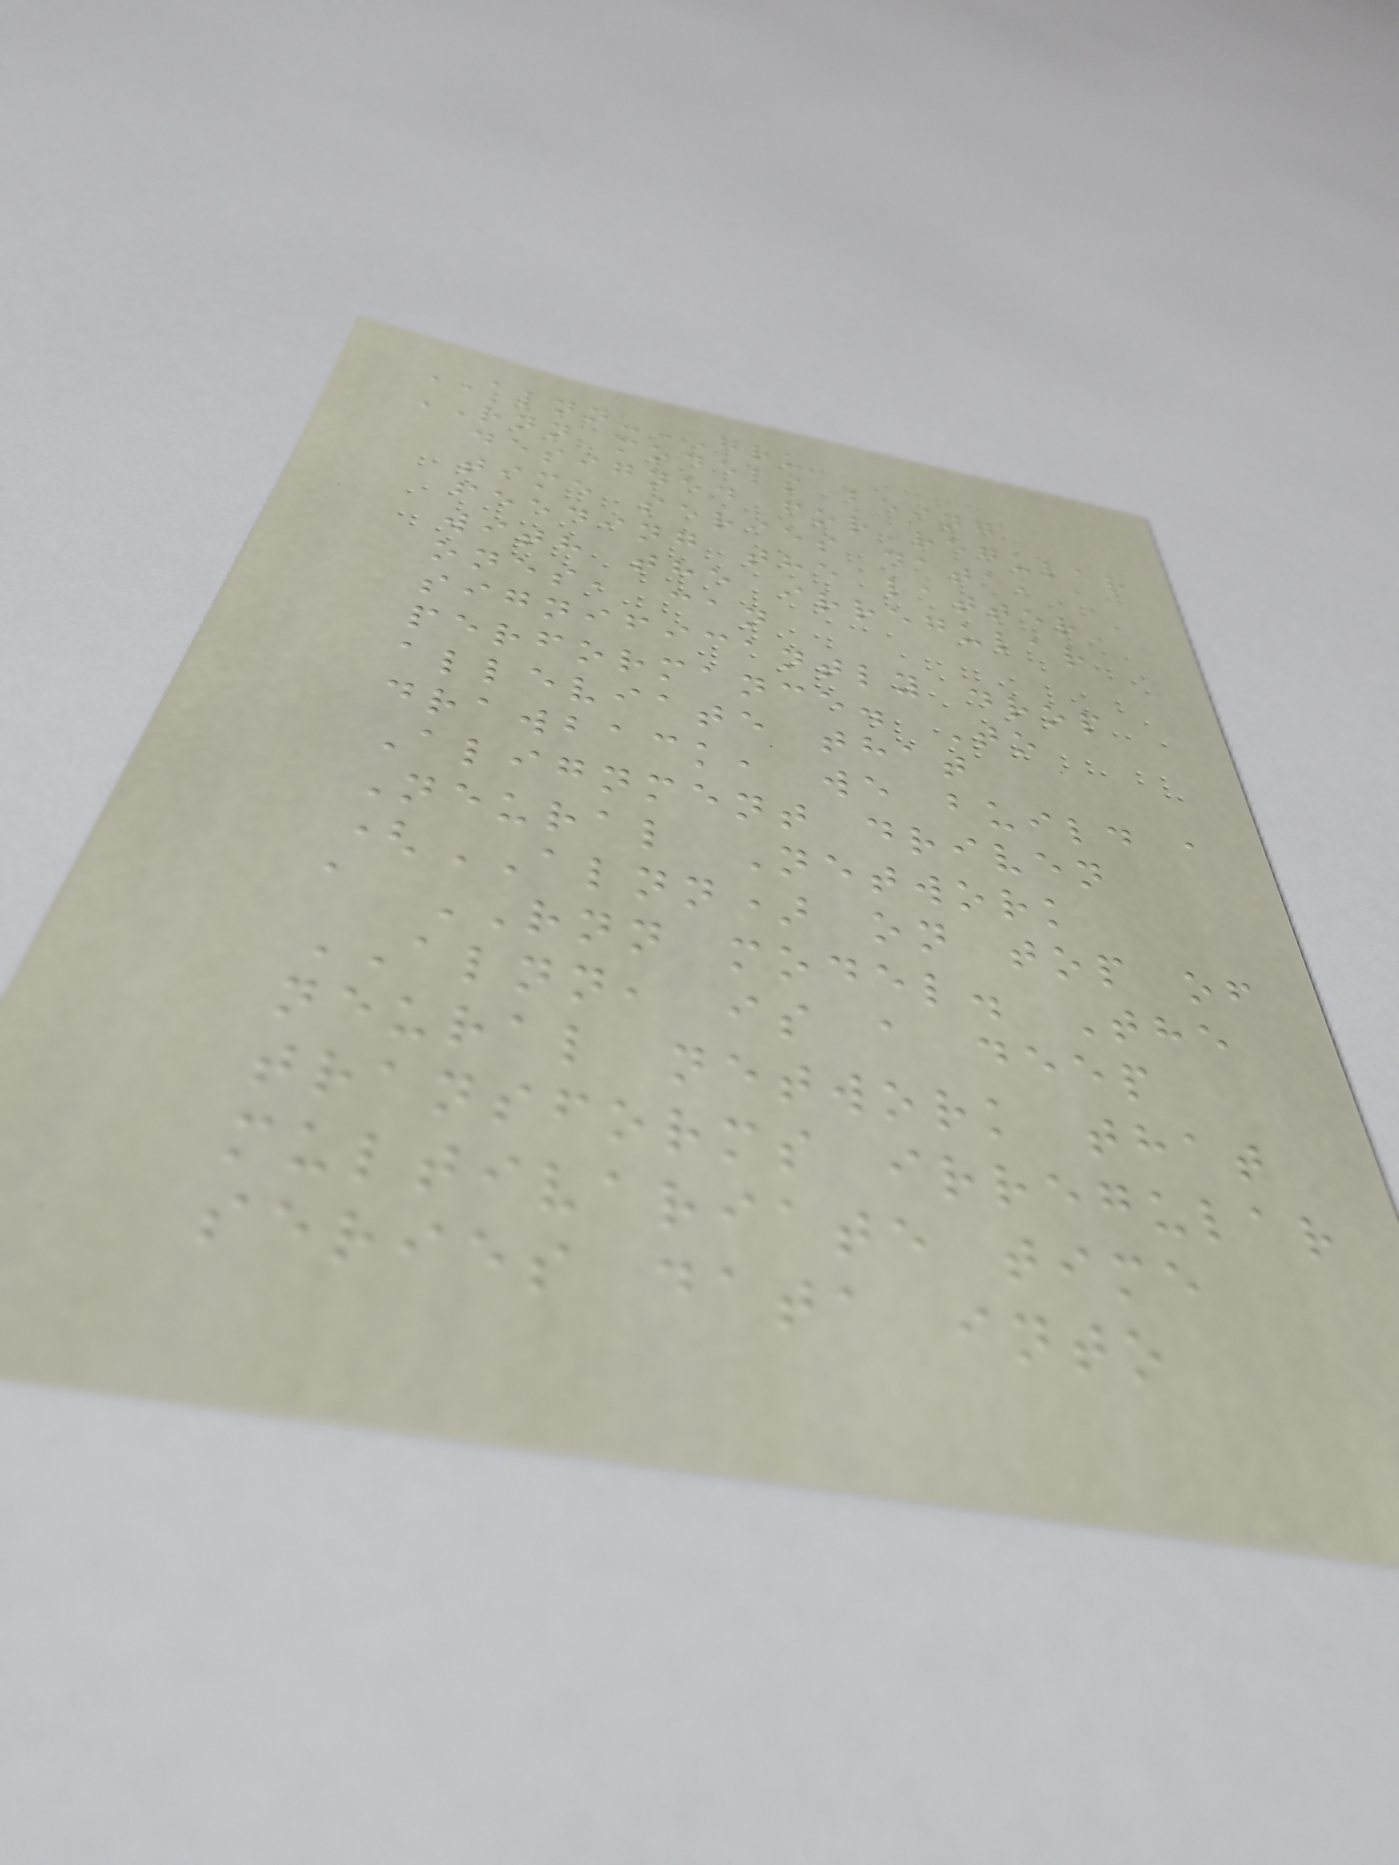ALNN-GRU
RNN models being
designed for regular
time series data,
feeding the latter
with the irregular
ones, can
significantly drop
performance. To
alleviate that
drawback, we build a
Alignment driven
Neural Network
(ALNN) on top of
a RNN model. The
ALNN, is a deep
neural network that
transforms irregular
multivariate time
series data into
